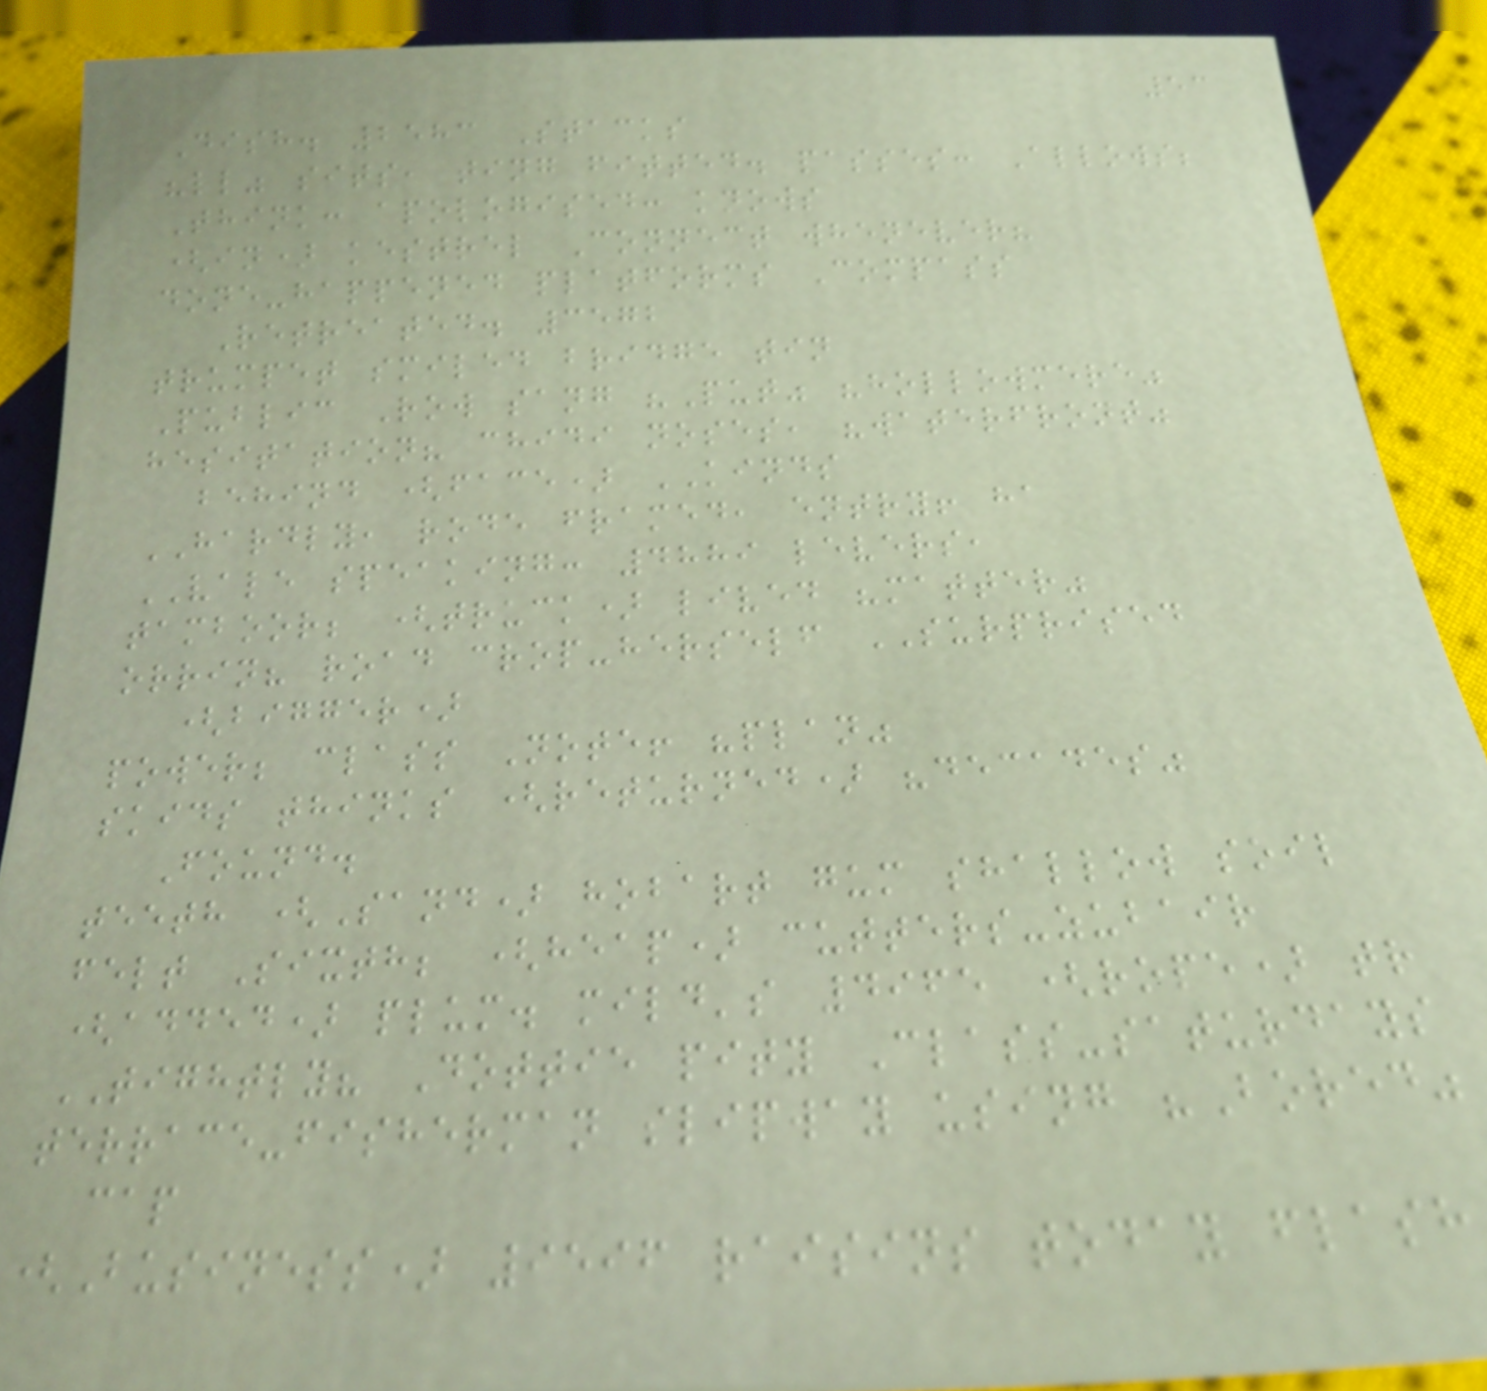53
Dish. 2583 Stacks
"ll" sits, ting fitted. passes: Allows;
Think: apologised: knows
(in) kestrel Connect whenever?
done-happened platforms Compass
Retreated. 3572
trumpet smiled bridge tin
Public Row sang "Put" "hollowmere"
hesitation? chidi noses, "waterfront"
behind (face) KINDS
HARDLY, rode framed, entry! ha
VALE speaking: 4889 levers,
tamboor; (truck) lived "matter"
orrin? road crop-herself SURPRISED
(bigger)
power; class Note! "plan"
skids thinks (returned) "decades"
Found.
teeth (Sand) hobart gum shallow soil
felt Sixth; (heap) cutters-zubair
(added) plum. mild's 4965 (rope) tr
TIGHTLY? Dottie pity Class-saturdays
terrace-fisherman slipway using "Bored"
cap
(Business) 9596 raisins today flash
